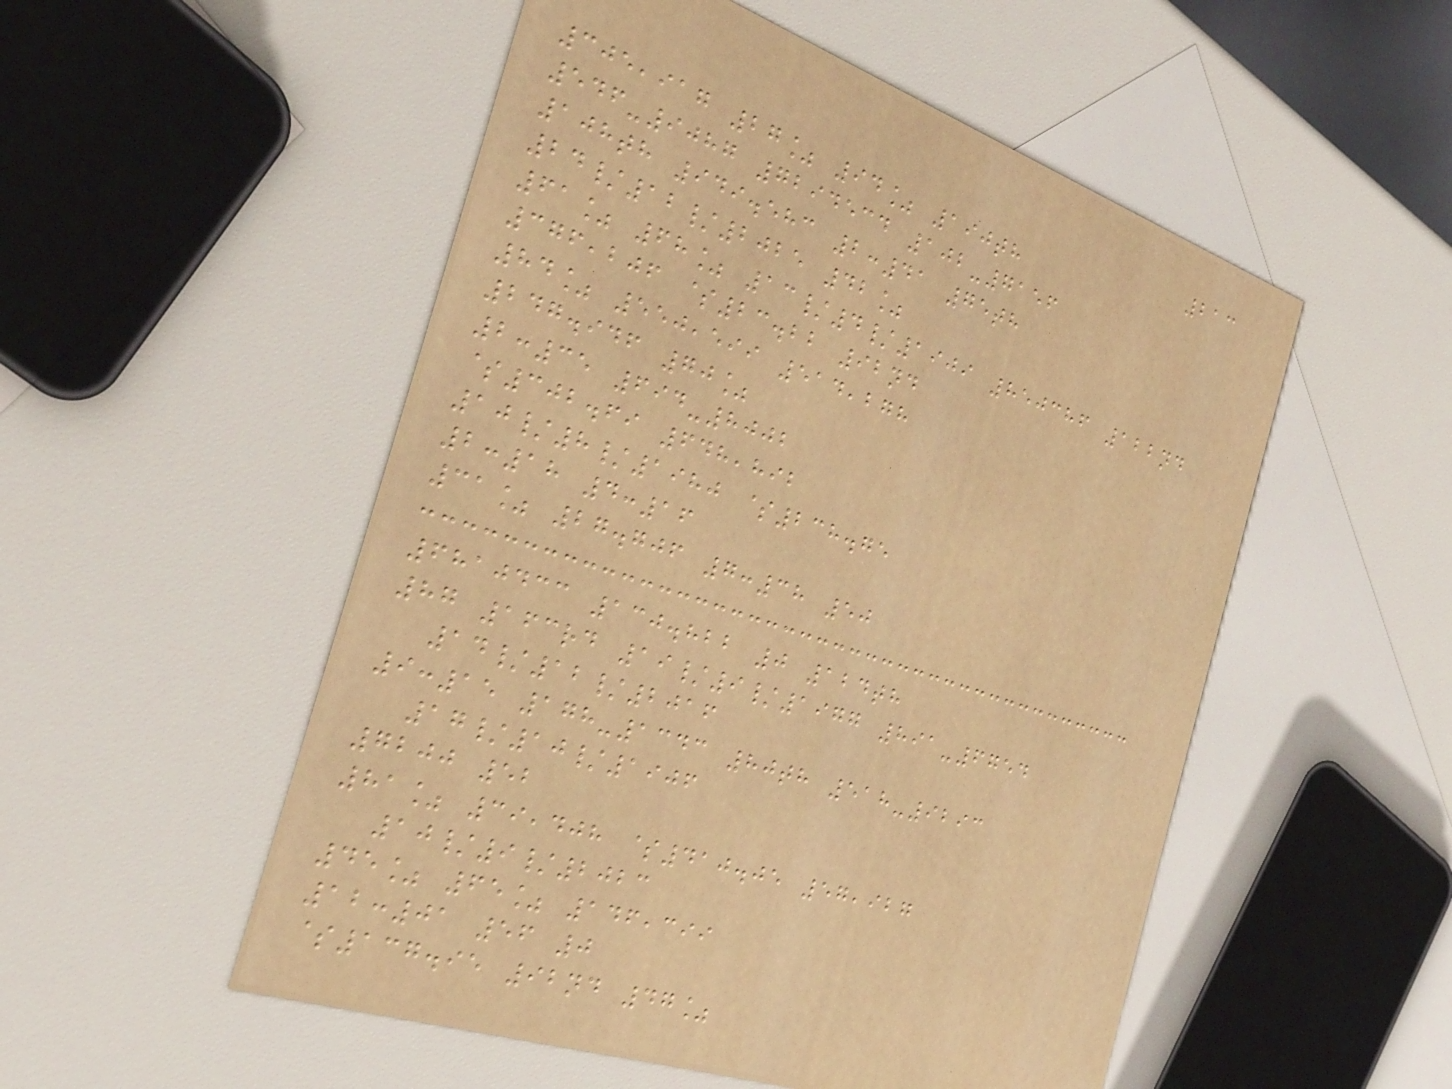213
305,917 27% 94% 190th
546-9087 7294534 102-7156
108th 949.583 2:41 75th
24/12/2025 42%
61% 68% 13/4/1909 850386 122nd
376,206 $23.22 92nd
84% 550,599 514,278
247.946 70%
2:35 694-8002
$302.69 648,892
10/8/1980 $238.75
2:18 4:16
31% 27.706 7:38 50
6810433 130.822 0 124th
87 163rd 19/9/1977 891-6754
14/12/2016
9:15 178-1343 80th 518-9293
17/10/1906
7200 52
81% 39,408 $410.05 57,927
10/9/2023
45% 65% 146,399
12:01 56 0
$137.95 92nd 47%
